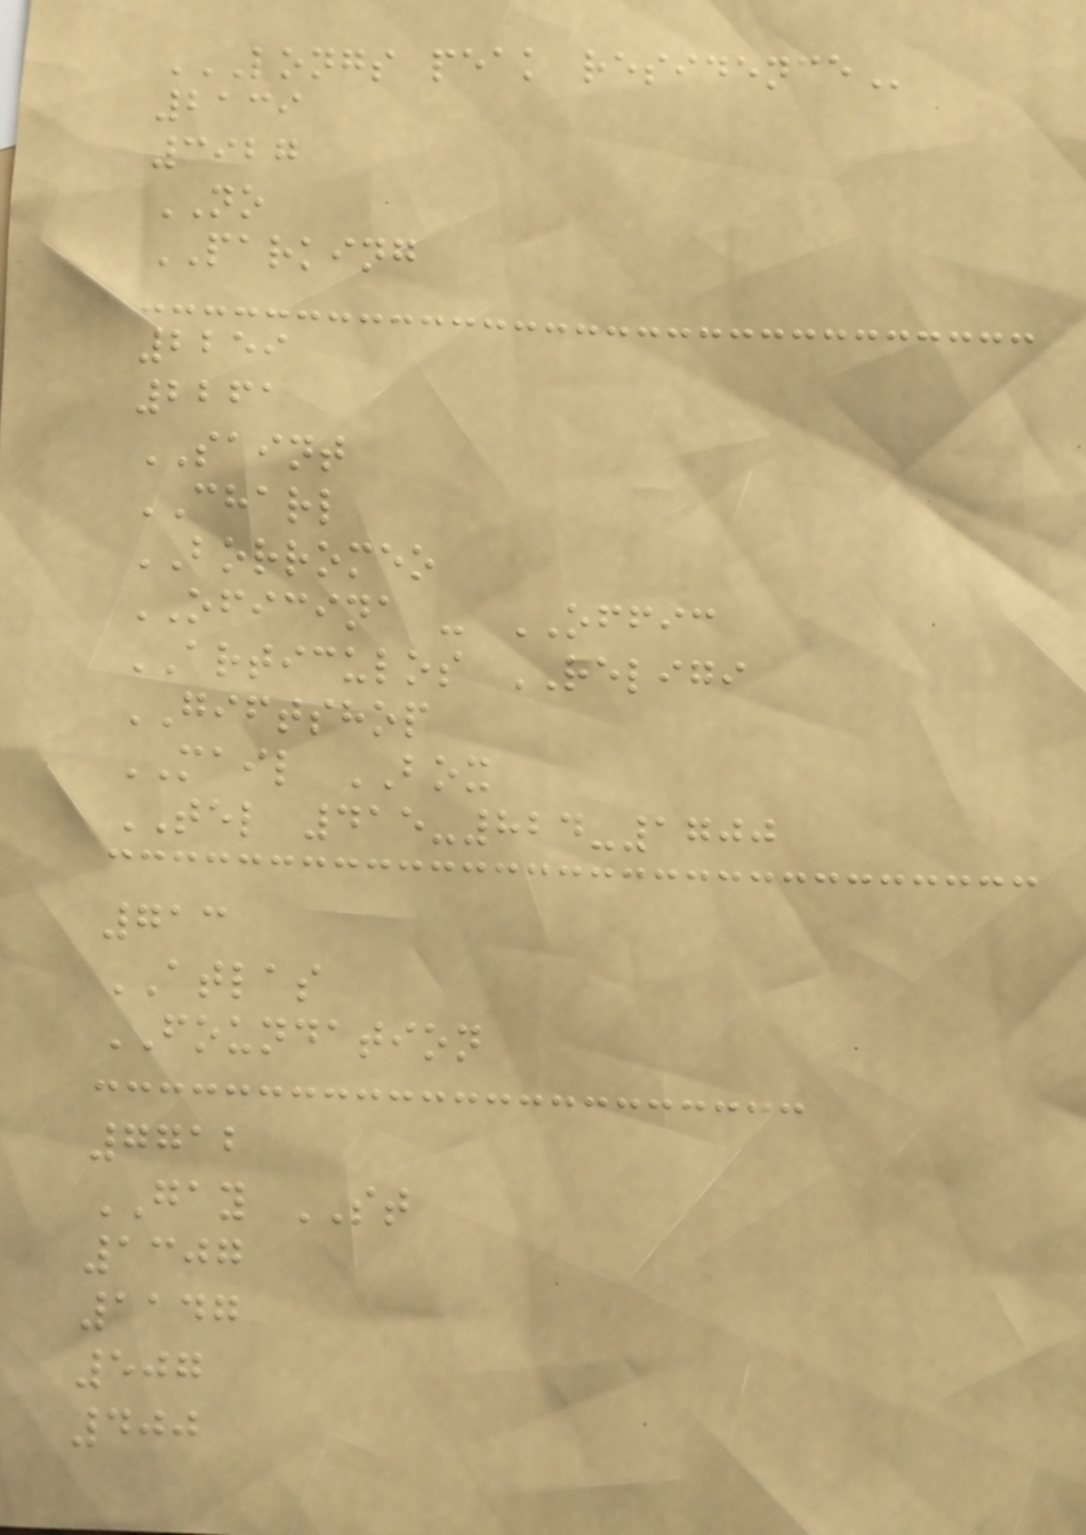LONGS PEAK RESIDENCE
2139
3927
NO
PARKING
2259
2261
SAINT
CHARL
BORROMEO
OFICINA - OFFIC
ARTICULOS RELIGI
GIFTSHOP
MAIL BOX
TEL 415-824-1700
713
ATLAS
FOUNDATION
7712
GAY ST
1307
1147
507
400
